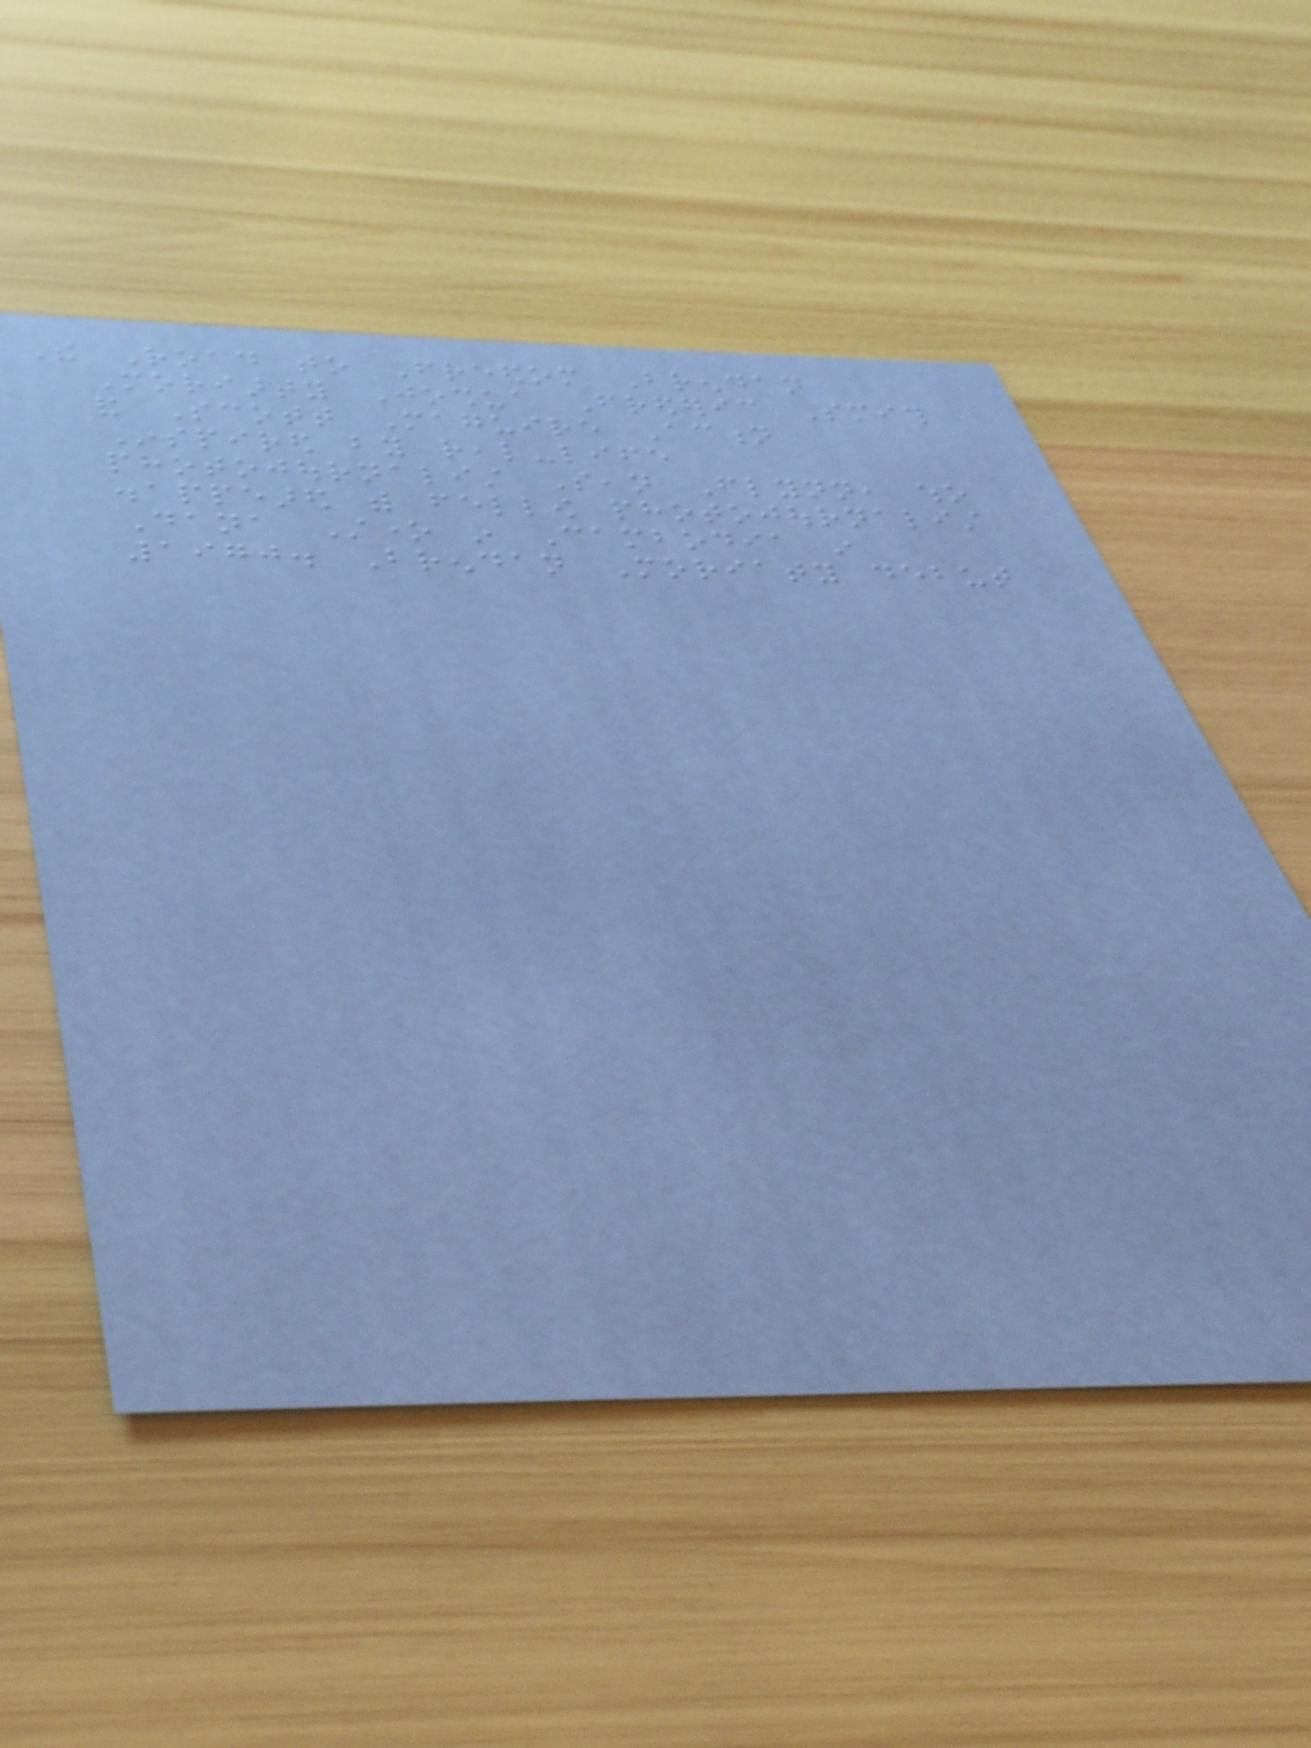The Road to Freedom Brendan
Moriarty Joshua Frederic Smith
and Scott Maguire Action
Inspired by real-life
photojournalist Sean Flynn, who
disappeared with fellow photojournalist
Dana Stone in Cambodia in
1970. Brendan Moriaty debut
